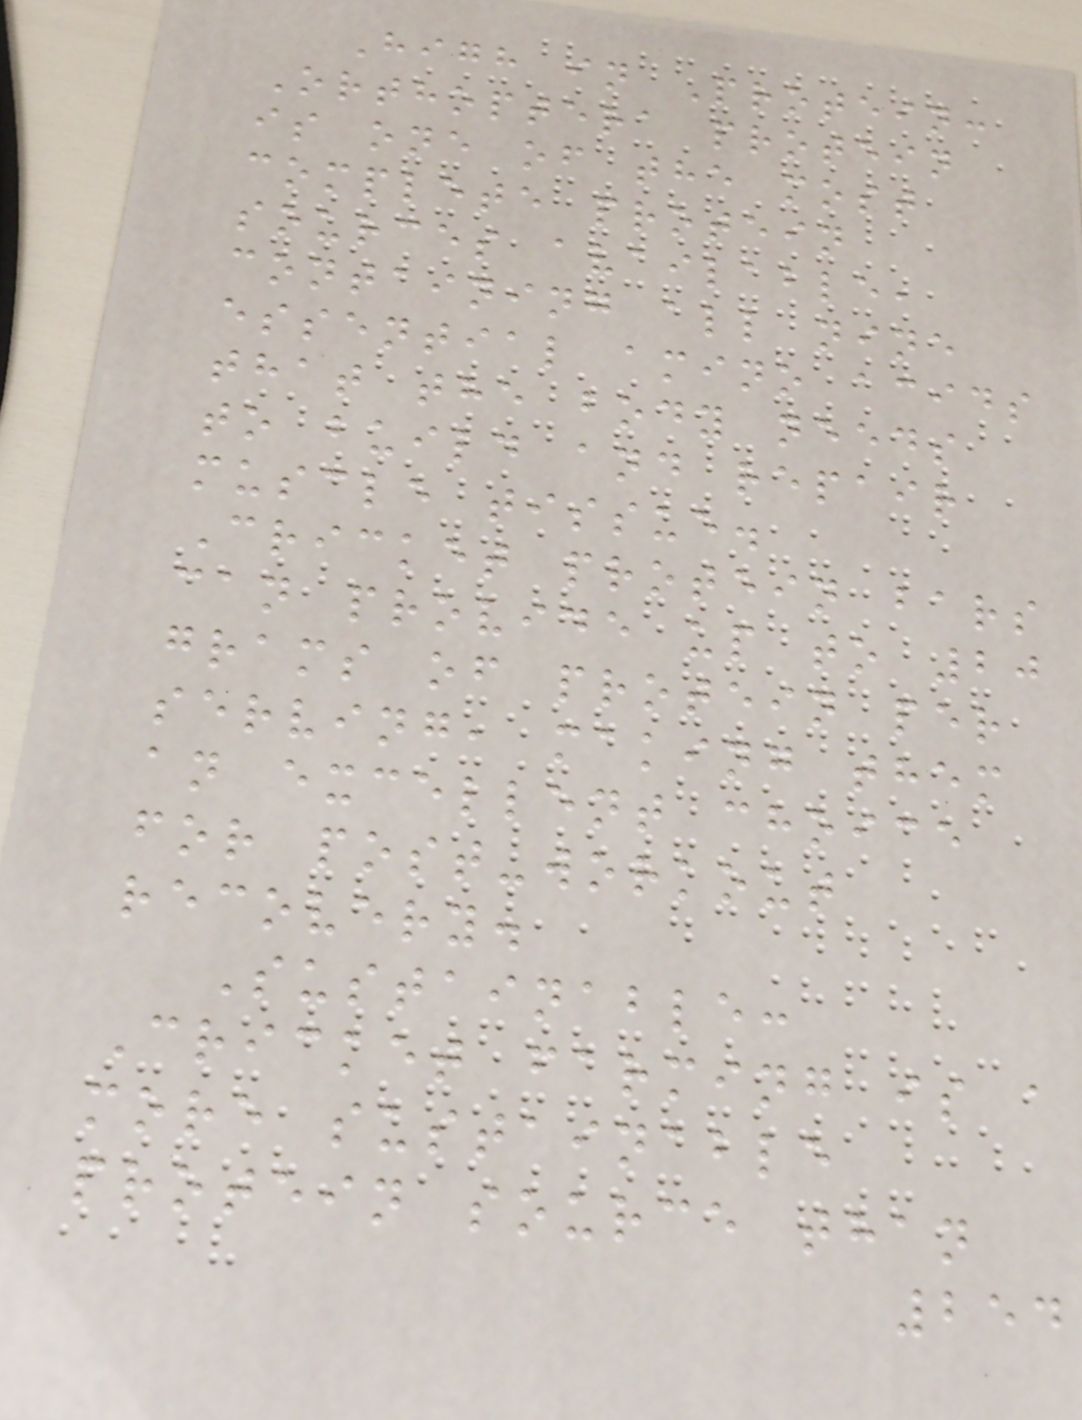High in Protein:
Orthoptera protein
is one of the most
complete protein
sources available,
containing all nine
essential amino acids
that the body needs
to build and repair
muscle tissue.
Cricket protein bars
can provide up to 20
grams of protein per
serving, making them
an excellent choice
for post-workout
recovery.
Sustainable:
Cricket farming is a
more sustainable
protein source than
254
